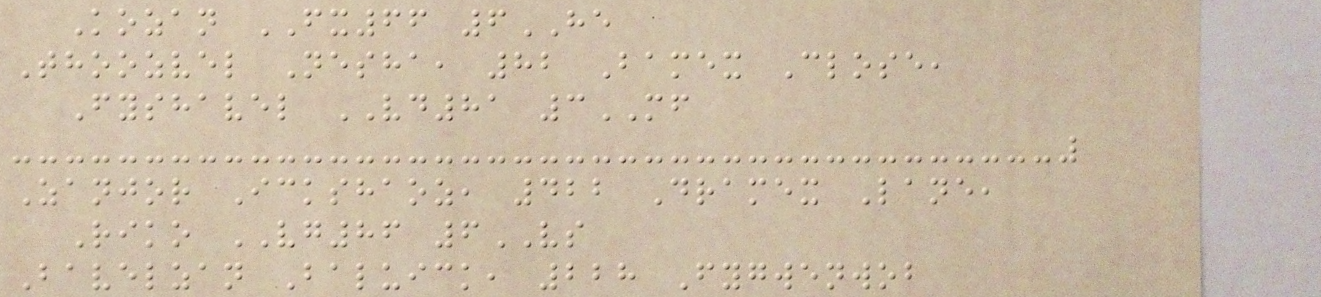Kozan FX66 6HE
Thoozvel Nesha, 82 Bamex Close,
Fyshavel VD81 3MF
Zanjor Ickshaoz, 422 Dramex Lane,
Riko VG86 6VS
Bavelzan Baluick, 228 Fygwenwob
